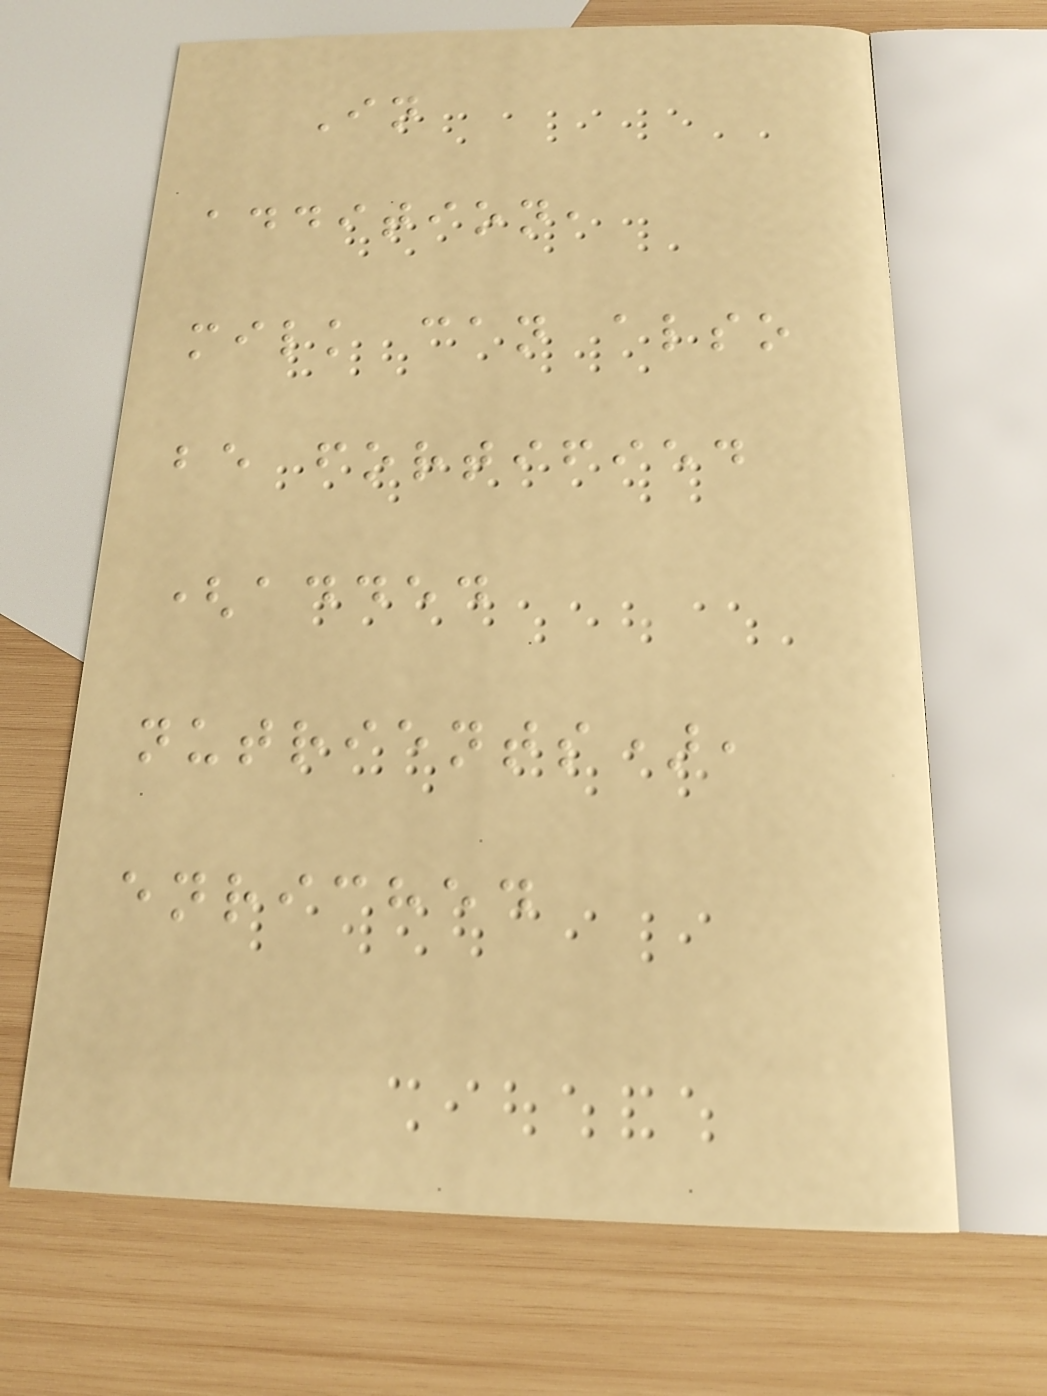In
addition,
milk can also
be fortified
(added
nutrients),
enriched
